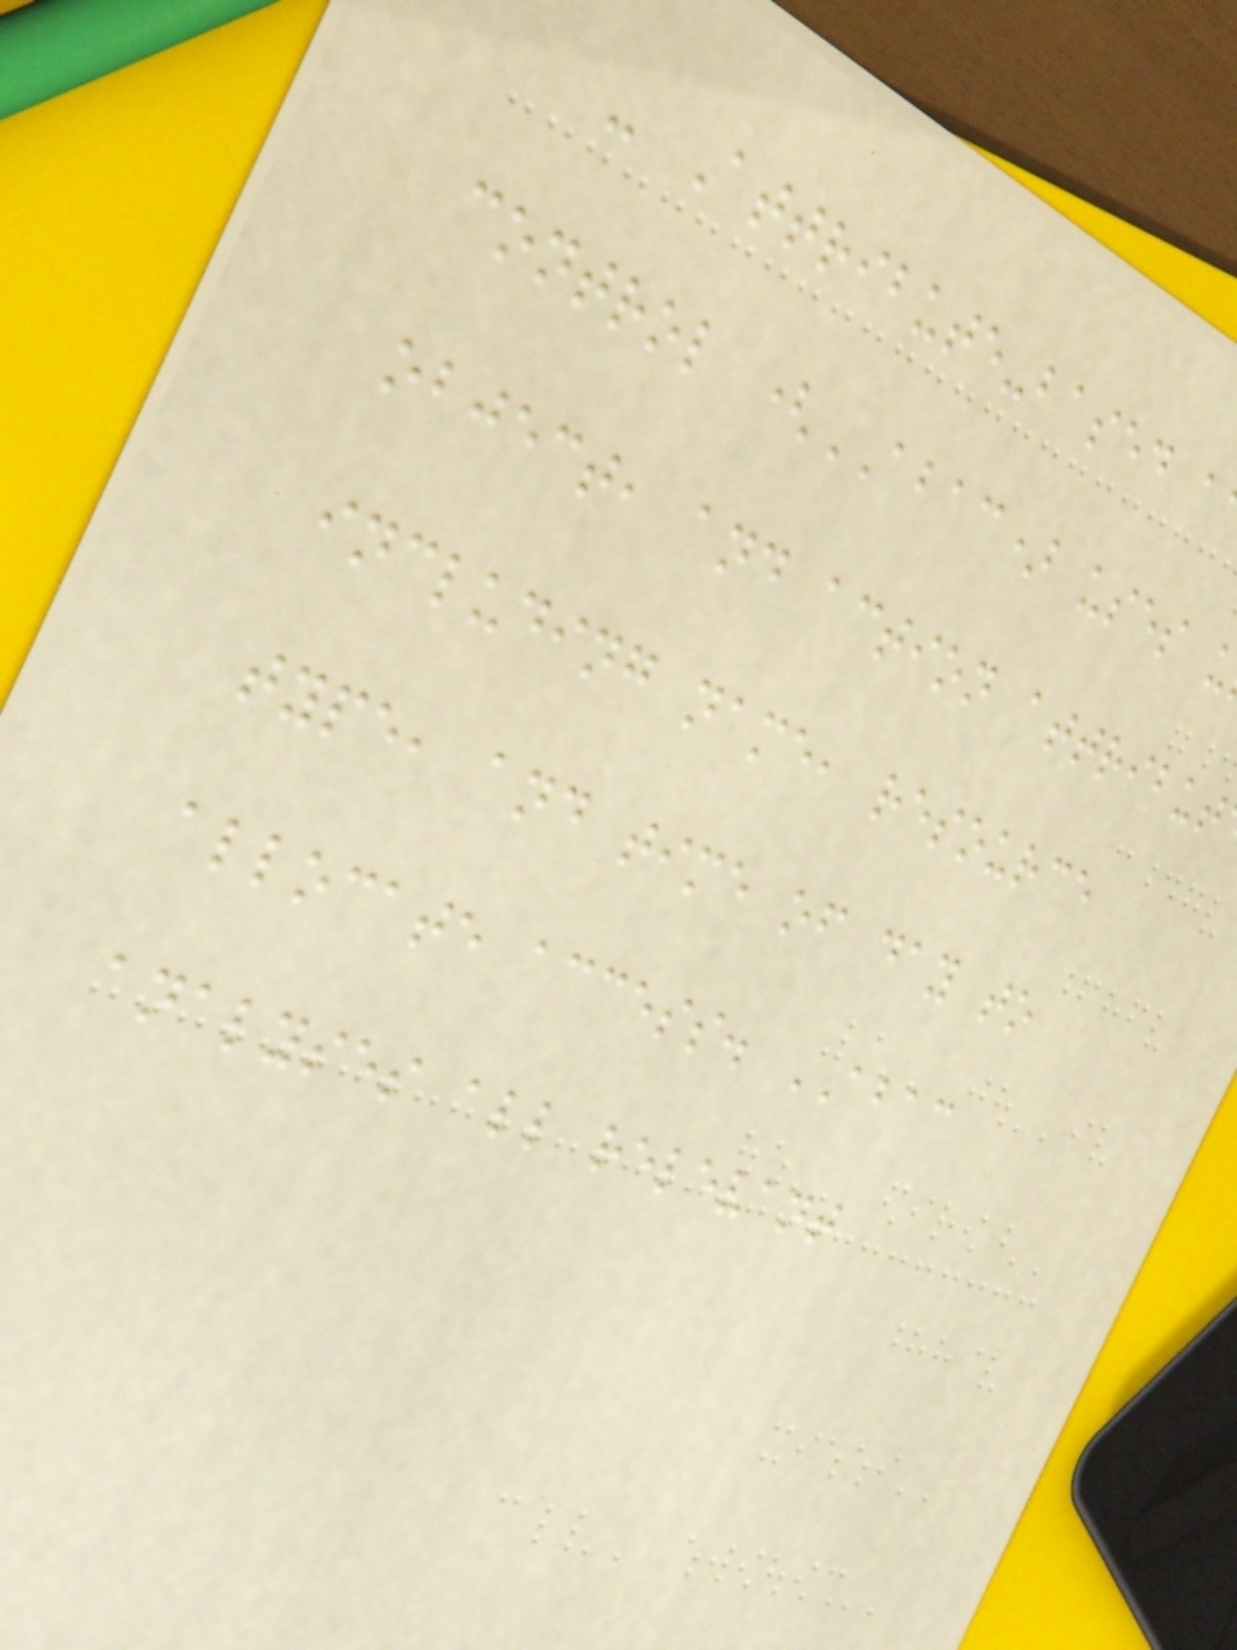- Attribute-based a
control (ABAC) uses
object, and action attribut
including name, resource
type, and time of day to
allocate access. ABAC
analyses all relevant
